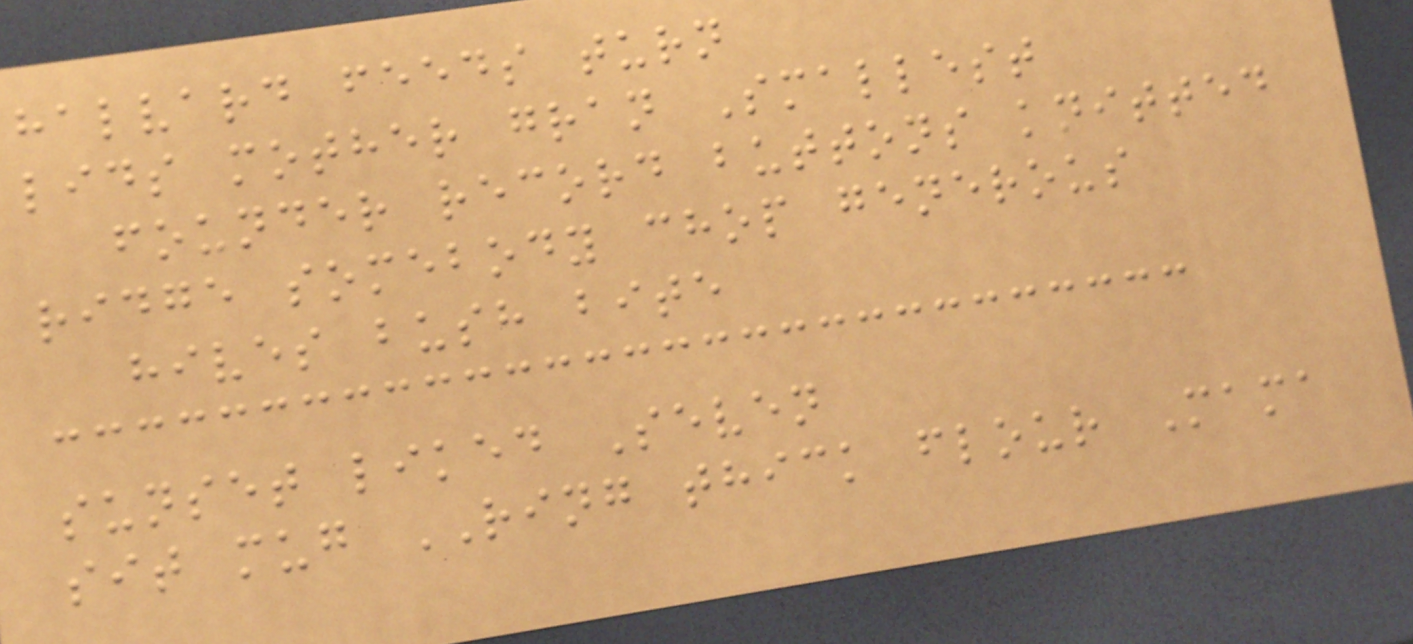halvard feeds turn
lids mother gran Smallest
founder record buttons knitted
ridge somebody chop generous
hives bush bite
sunset liked Seven
sit mug RING thick flour Mama
